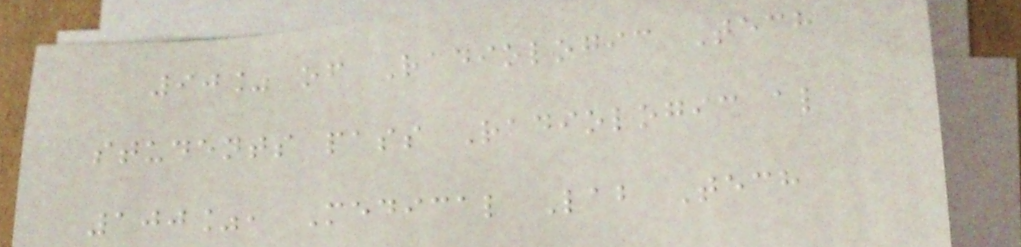90% of Radiologic Tech
students pass Radiologic al
100%, Medical Lab Tech
